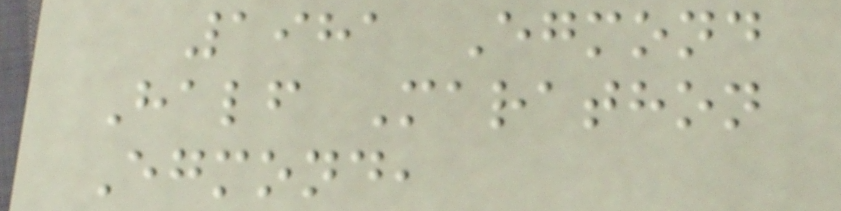1981 Egmond
Half Marathon
Egmond,
